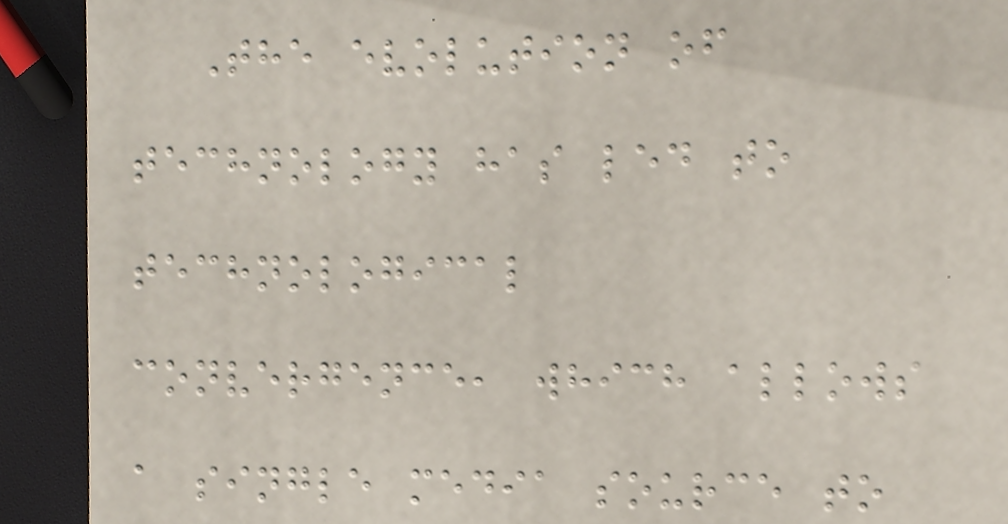The evolution of
technology has led to
technological
convergence, which allows
a single media source to
